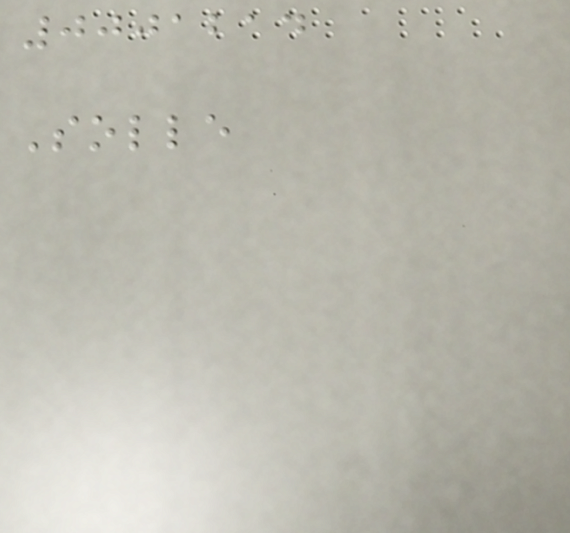0001214
Solle
